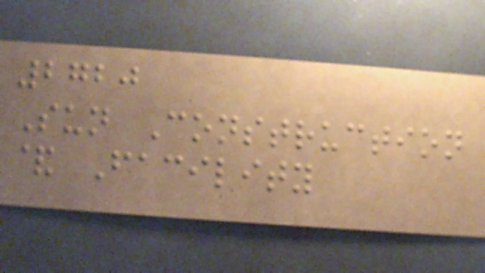2720
Sun Construction
& Facility
